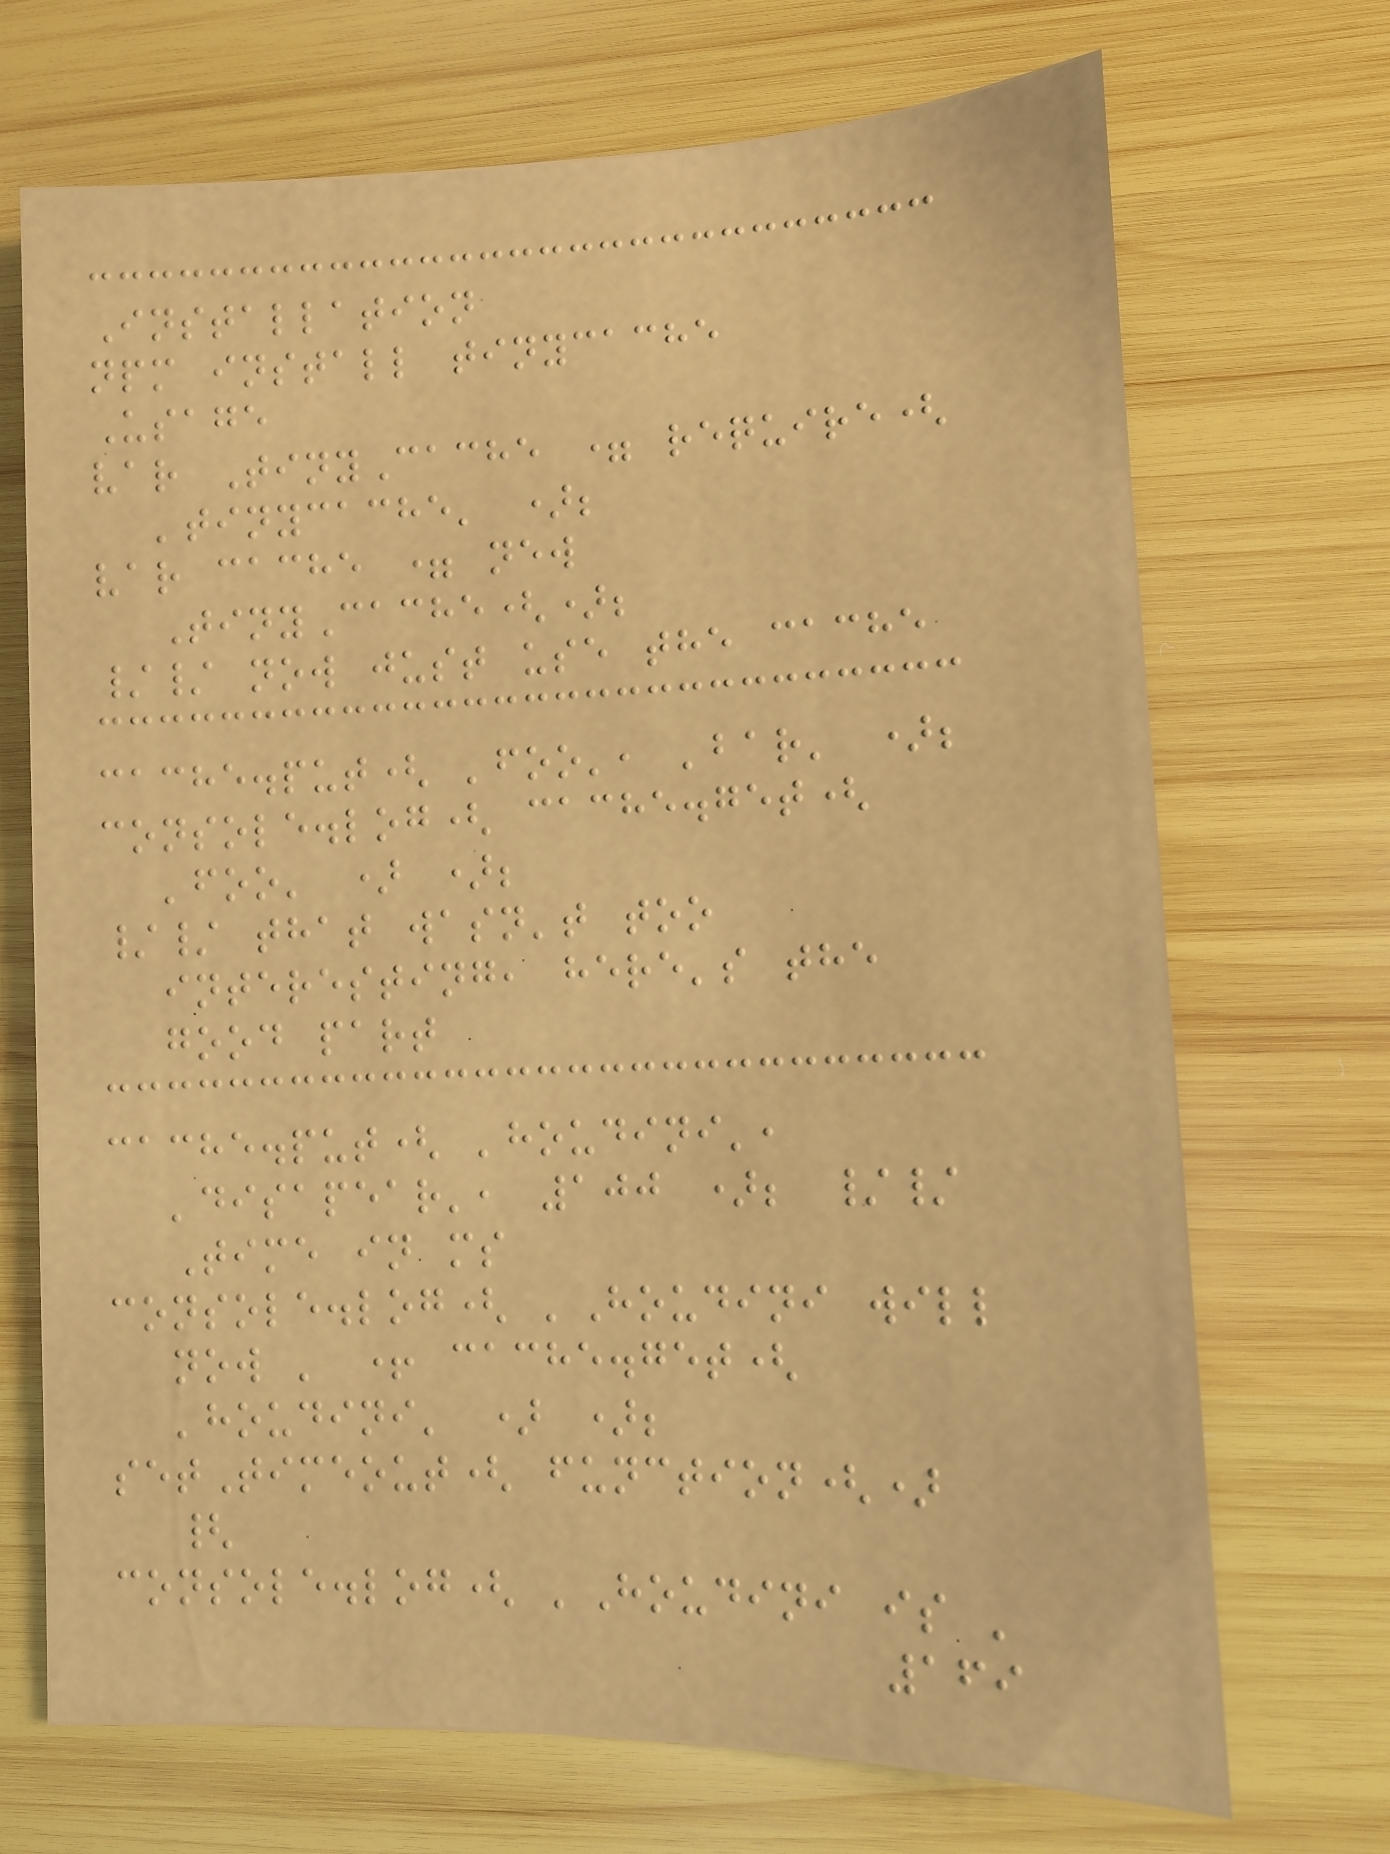Installation
npm install tinycache
Usage
var TinyCache = require(
'tinycache' );
var cache = new
TinyCache();
// now just use the cache
cache.put( 'foo', 'bar' );
console.log( cache.get(
'foo' ) );
// that wasn't too
interesting, here's the
good part
cache.put( 'houdini',
'disapear', 100 ); //
Time in ms
console.log( 'Houdini will
now ' + cache.get(
'houdini' ) );
setTimeout( function()
{
console.log( 'Houdini is '
169
